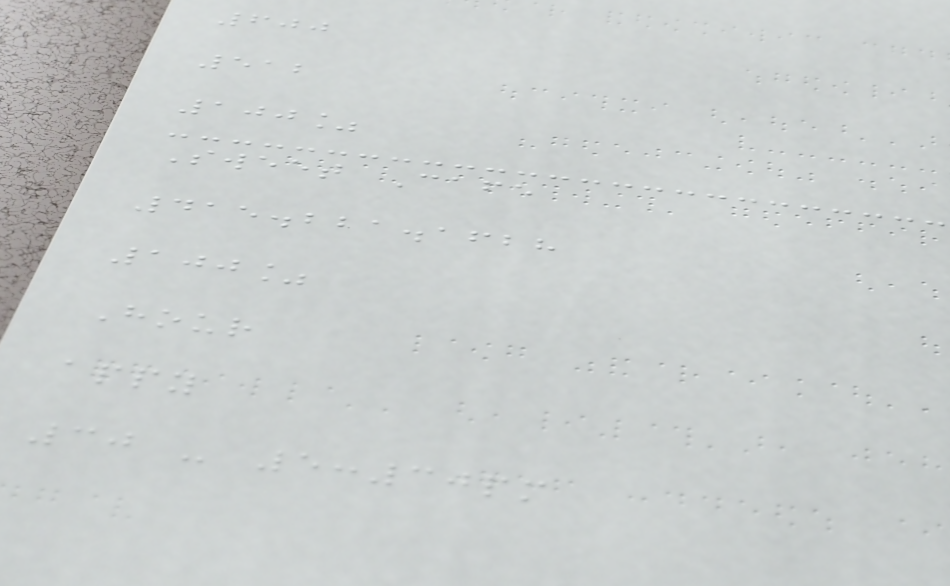600
512
100%
Sweet Cafe
415.221.1628
100%
Hour
appy
30 - 5:30pm
